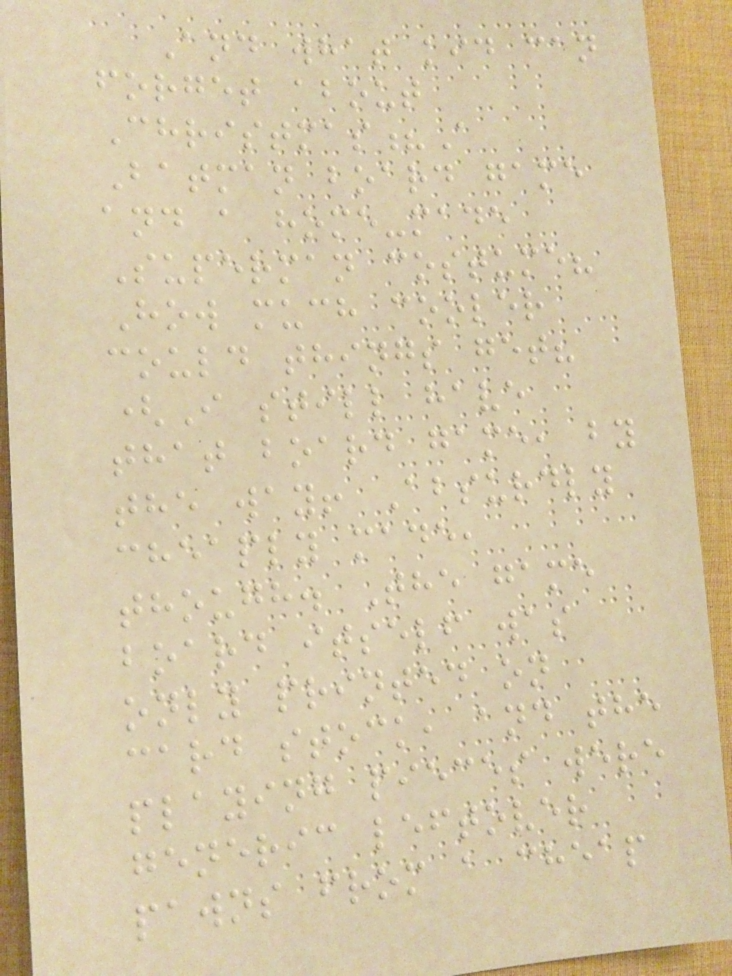And what kid can
forget about
Christmas?A
Batman board game
and a home-made
Superman costume?
How much cooler
could things get?
(I still have
that board game, by
the way! Absurdly
cheaply made,
though. The game
board itself was
only printed on
card stock, and the
playing pieces were
generic leftover
pawns from a cheap
